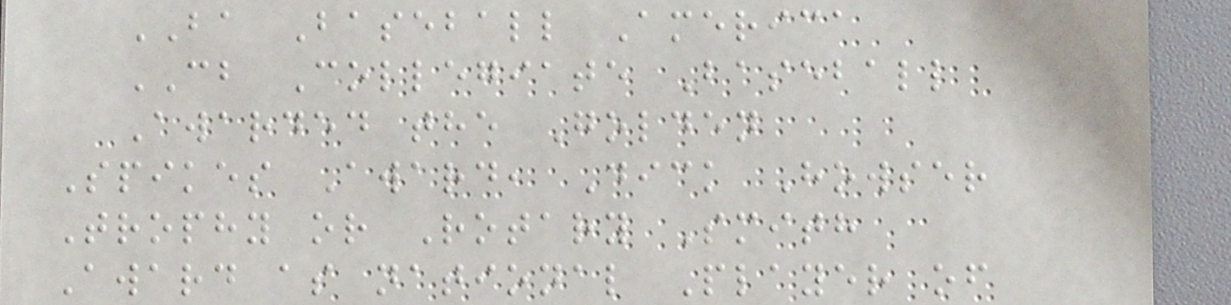BA Baseball America
CB Collegiate Baseball
Awarded the Golden
Spikes Award, Dick Howser
Trophy or Rotary Smith
Award as national Player of
